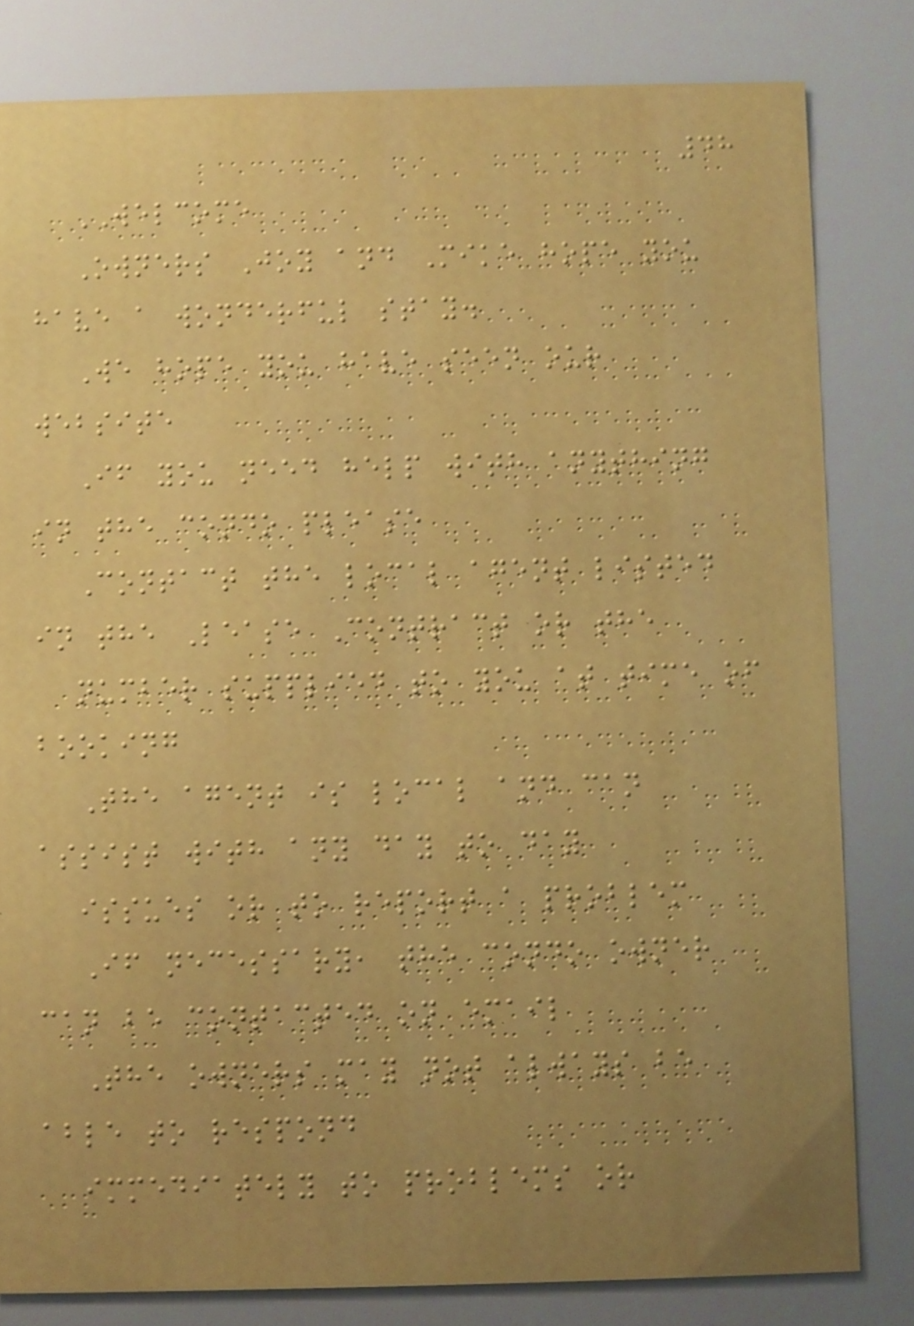48
WELCOME
Owners Joy and Mike hope you
have a wonderful stay.
We hope you have seen our
website
If you need help with anything
in the condo please
Contact the local agent listed
in the Lease Contract or the
number supplied to you at time of
booking
The agent is local and can
assist with any day to day
issues or to report a problem
If necessary, the condo owner
can be contacted on email
The owners may not always be
able to respond
immediately to problems or
